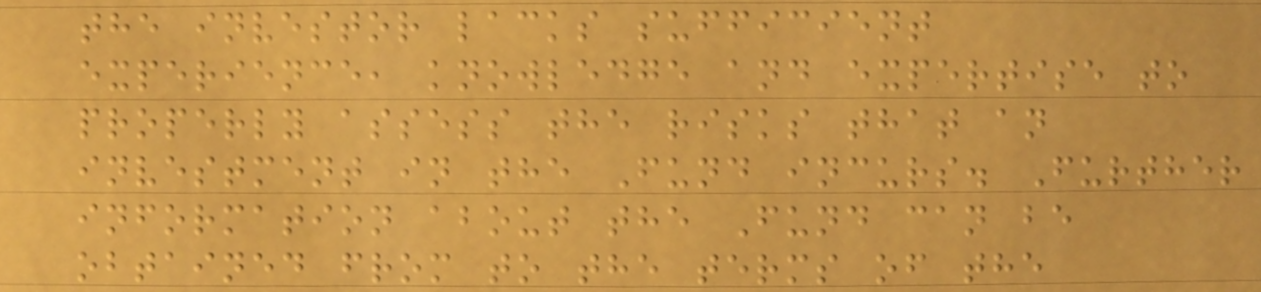the investor lacks sufficient
experience, knowledge and expertise to
properly assess the risks that an
investment in the Fund incurs. Further
information about the Fund can be
obtained from to the terms of the
